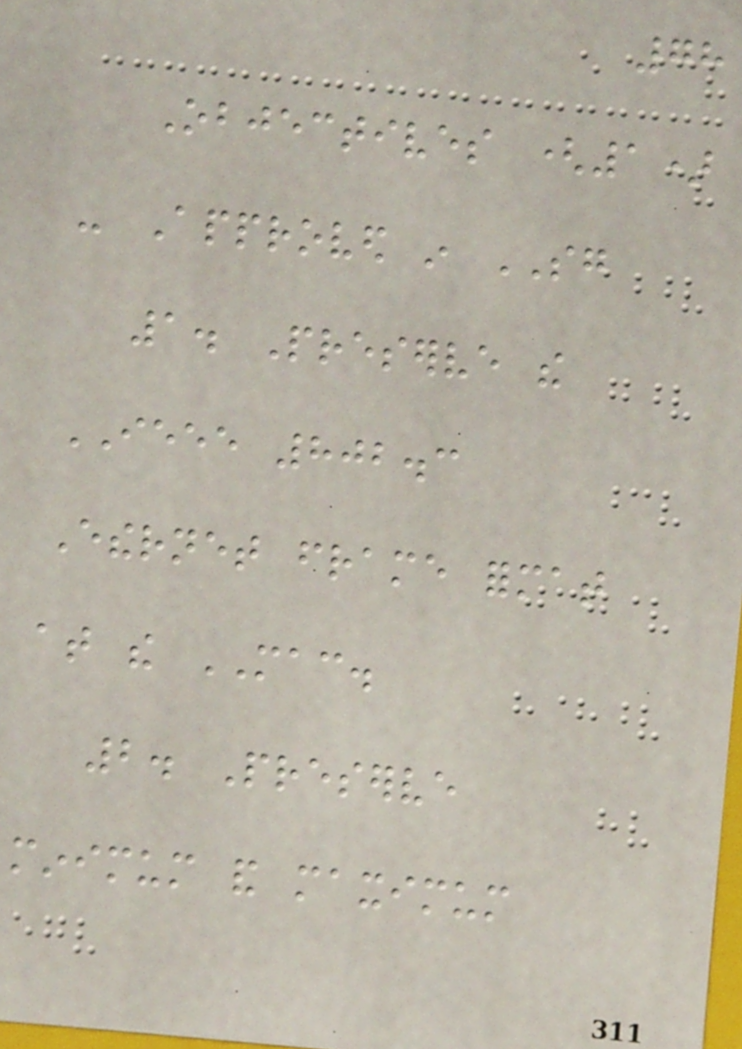78
Objectives (1)
- Approved in SG
1. Preserve the
IEEE 802.3
Ethernet frame format
at the MAC.
2. Preserve
minimum and maximum
